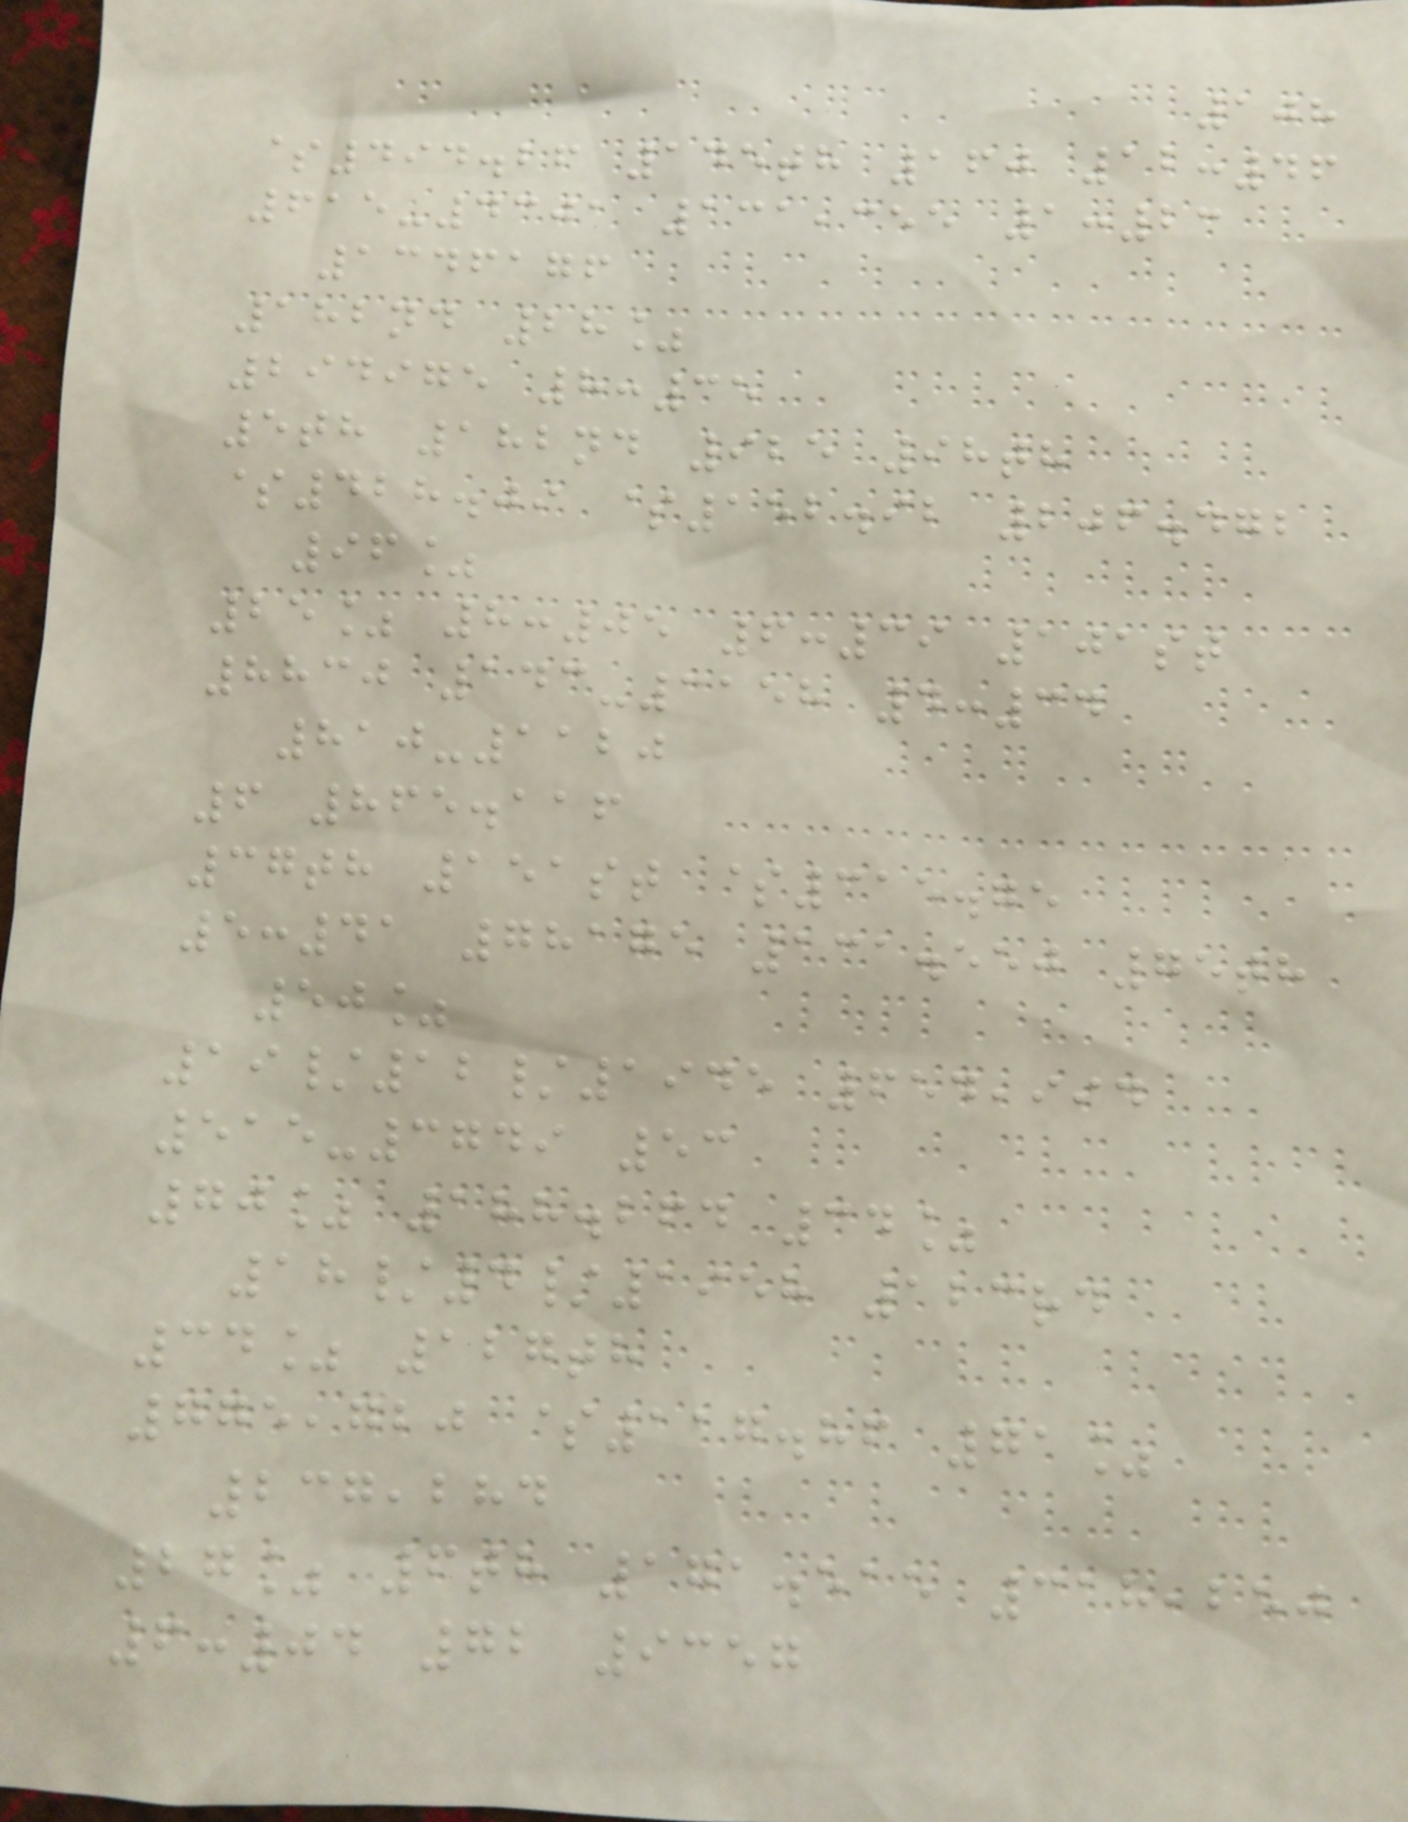108
$494.26 145th 160 12:46
615-4301 131,355 1:23
1346176
182nd 28%
294975 8:35
5th 182nd 925 98th
$428.09 $152.92 206.472
96%
25% 8:05 6:39 101st
8830 143-3158 4:34
810-1120
6 865.116
37th 151st $315.75
5:41 78175 131.550 75th
50%
19/12/1945 654,994
515-3749 53
70% 188.264 34%
18/4/1958 123rd
34% 127th
775,720 $117.86 71%
237,284
27% 6th 171.515 318,250
6:04 72 9357
